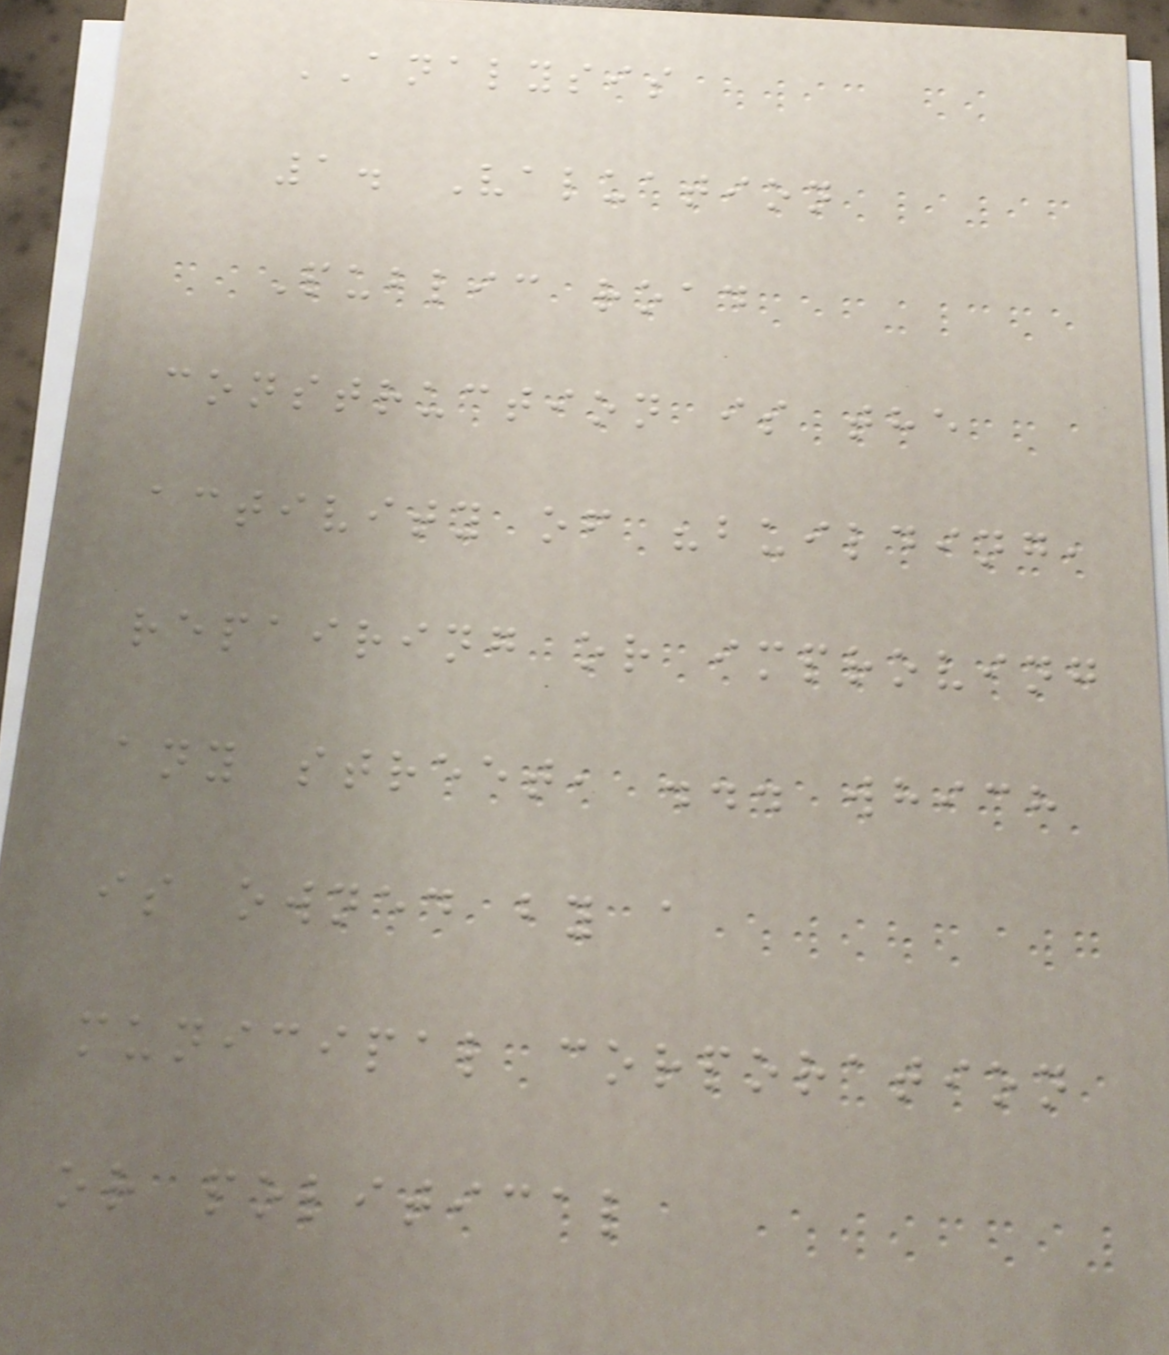ANALYSIS
1. Valuation
Public road
construction is the
activity of "building,
repairing or improving
any street, ... which
is owned by a
municipal corporation
or political
